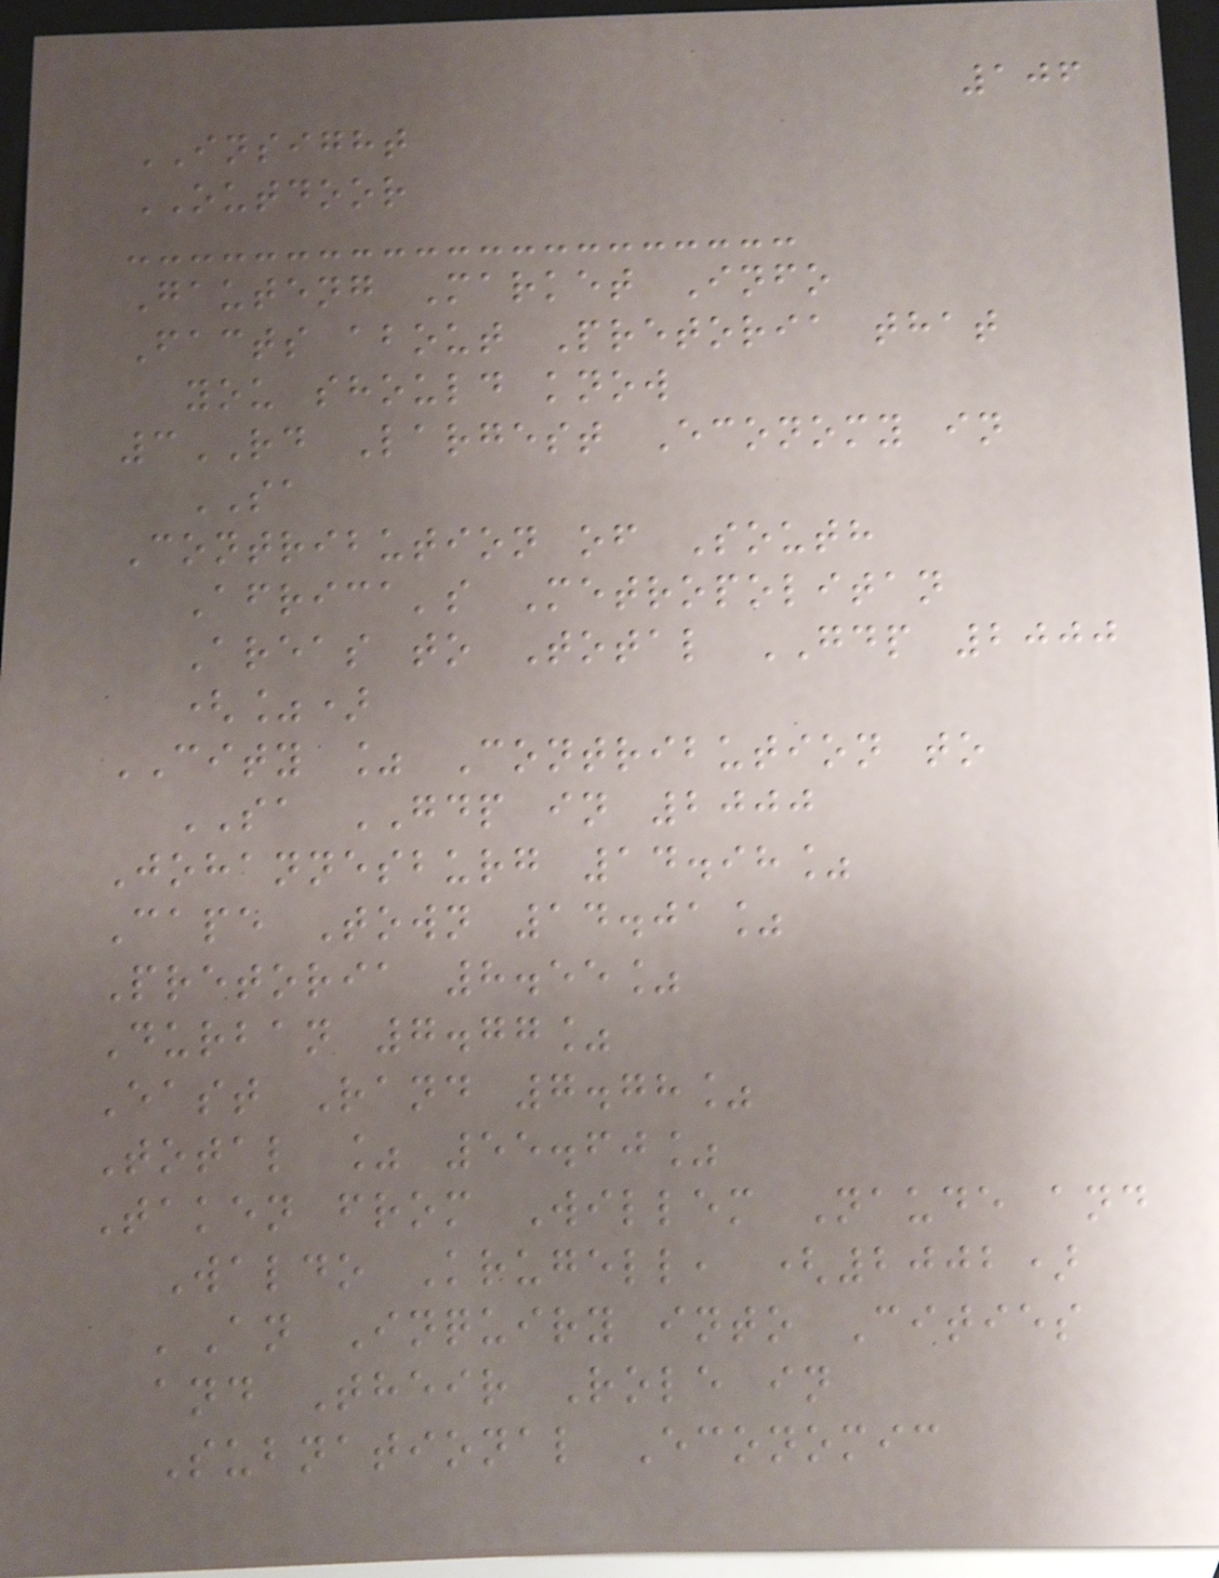106
INSIGHT
OUTDOOR
Gauteng Market Info
Facts about Pretoria that
you should know
3RD Largest Economy in
SA
Contribution of South
Africa's Metropolitan
Areas to Total GDP 2000
(%)
CITY % Contribution to
SA GDP in 2000
Johannesburg 14.98%
Cape Town 14.01%
Pretoria 8.55%
Durban 7.77%
East Rand 7.78%
Total % 55.60%
Taken from Willem Naude and
Waldo Krugell, (2002)
'An Inquiry into Cities
and Their Role in
Subnational Economic
